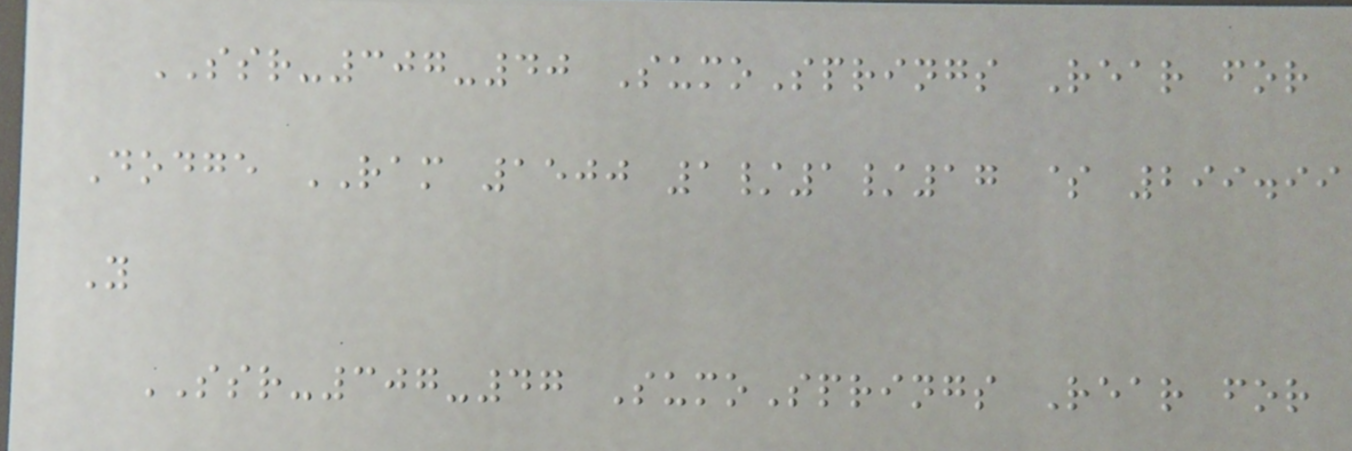SSR-307-40 SumoSprings Rear for
Dodge RAM 1500 1/1/17 $ 299.99
Y
SSR-307-47 SumoSprings Rear for
